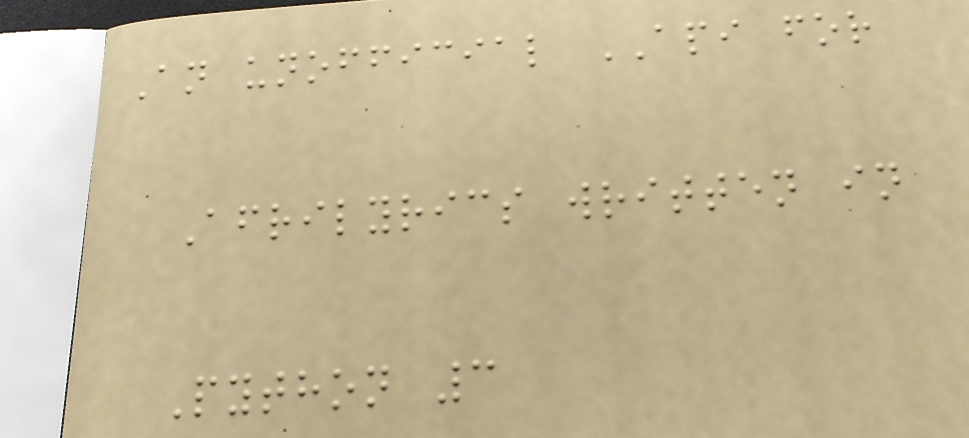An unofficial API for
Afrilyrics written in
Python 3
